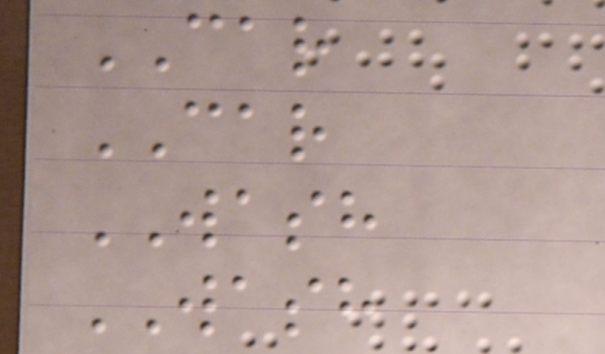CAR
CAR
WASH
WASH
